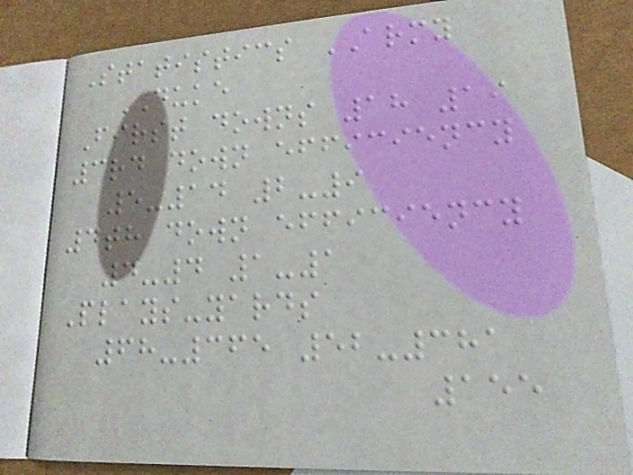Statistics ARMY
DUKE
First downs 18 19
3rd down efficiency
5-14 2-9
4th down efficiency
4-4 1-1
Plays-yards
68-365 52-381
155
